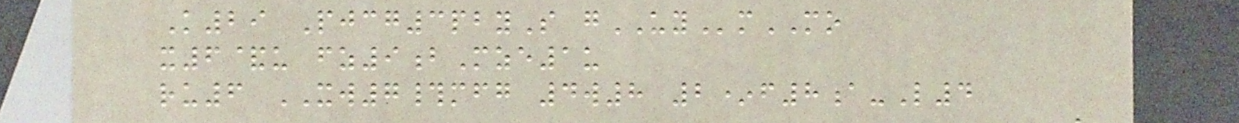K29 Pjcg3pbyS gUYmMO
x6&u fz9bMze1u
ru6 XW7#mfg 4w8 2*f8a-L4
